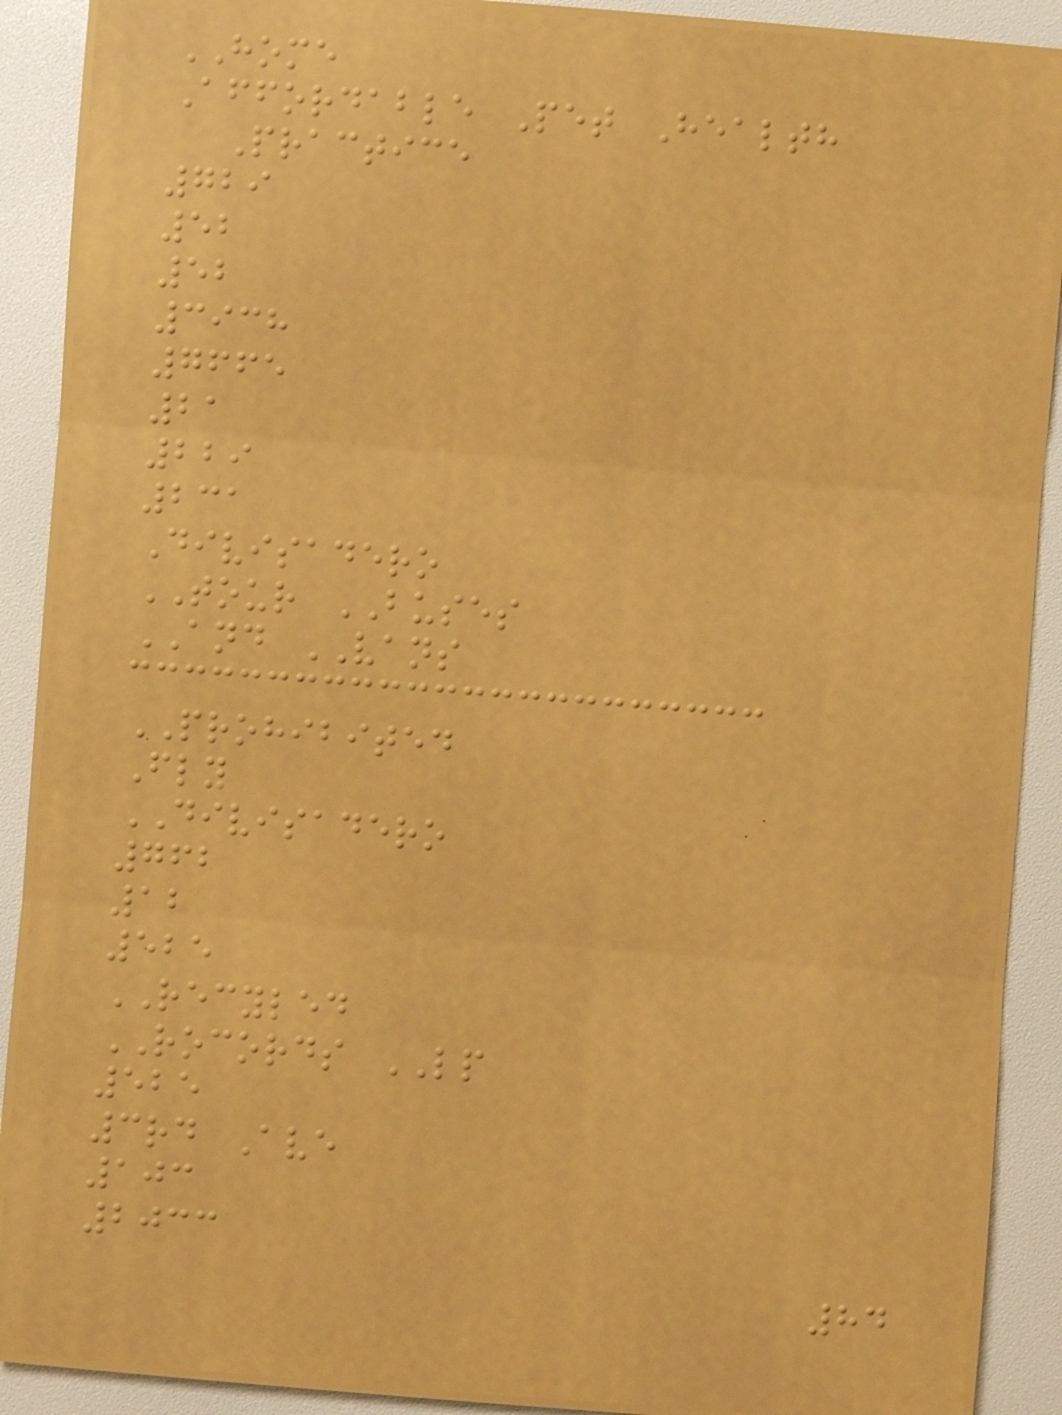HOME
Affordable Pet Health
Practice
729
52
52
3938
7665
21
229
231
Divisadero
TOUR BUSES
AND VANS
PROHIBITED
Fly
DIVISADERO
762
12
525
RECYLED
ROCORDS LP
525
3rd Ave
103
2033
84
